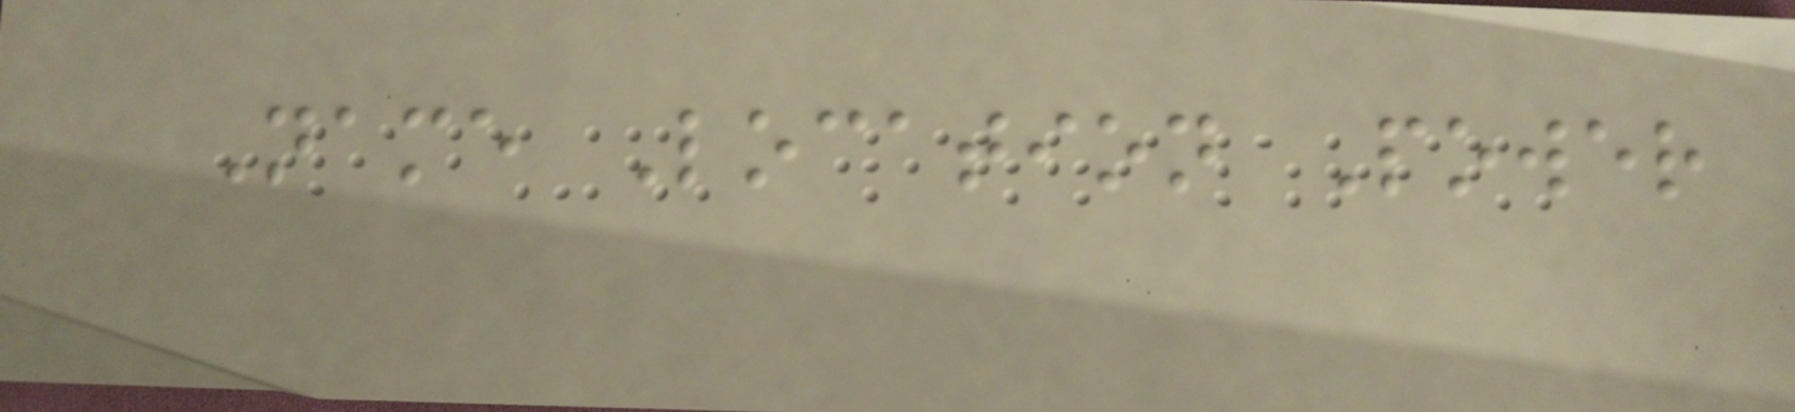Name Location Power
